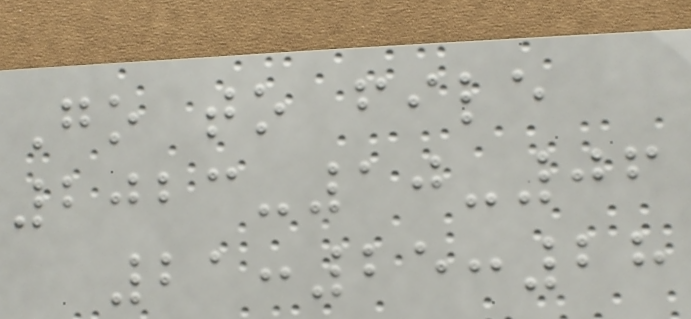Go to file
2023-10-06
21:25:28
